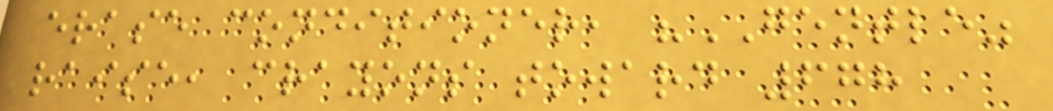erase conditioner, "GENTLE"
raise, crayons toward 678
